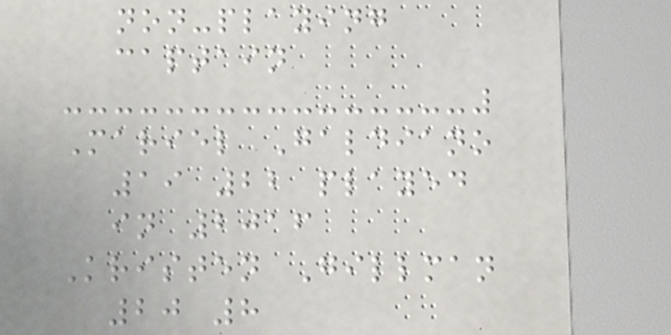non-playing
captain
Mariel Galdiano
19 22 played
in 2016
Kristen Gillman
20 8
